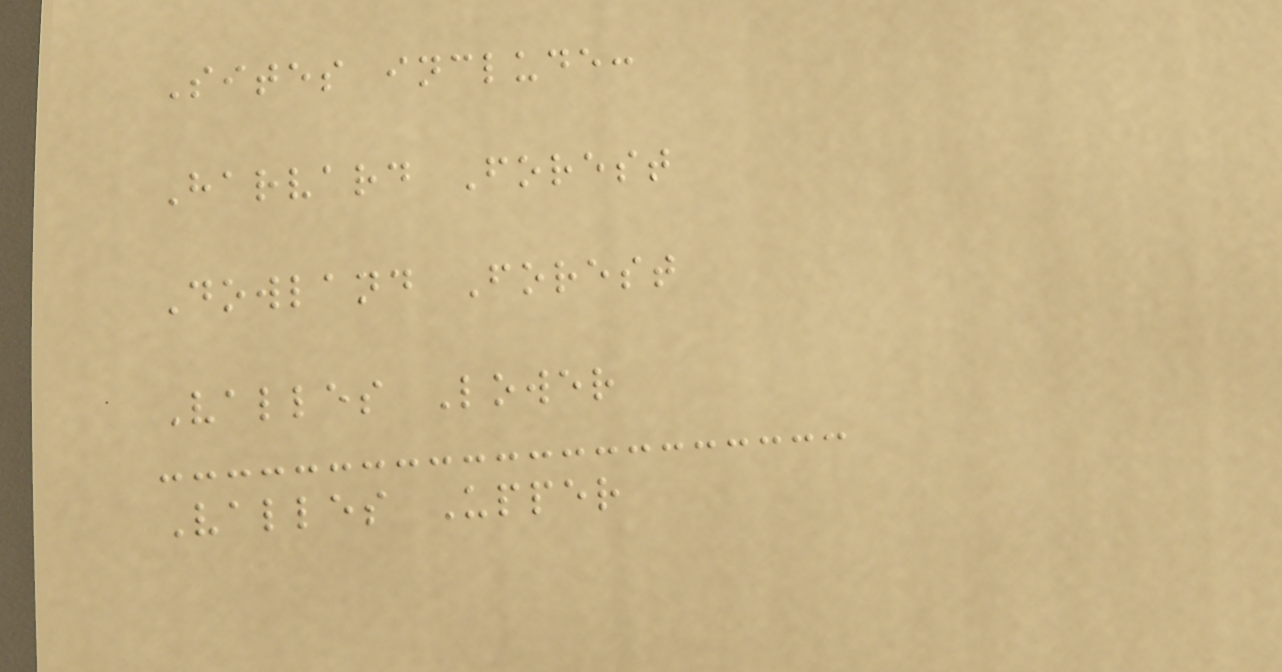Sites include:
Harvard Forest
Dowland Forest
Valles Lower
Valles Upper
